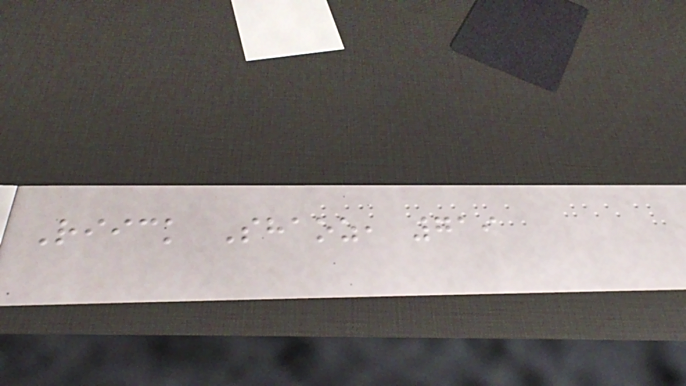Riick Shaoz, 719
